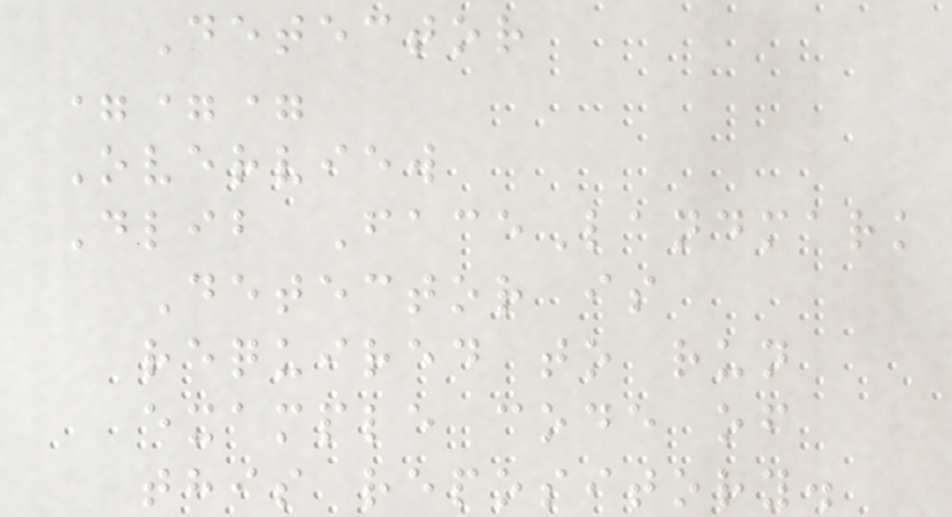Detector
===
Overview
Dlib FaceLandmark
Detector is
required to run
example code of
this repository.
